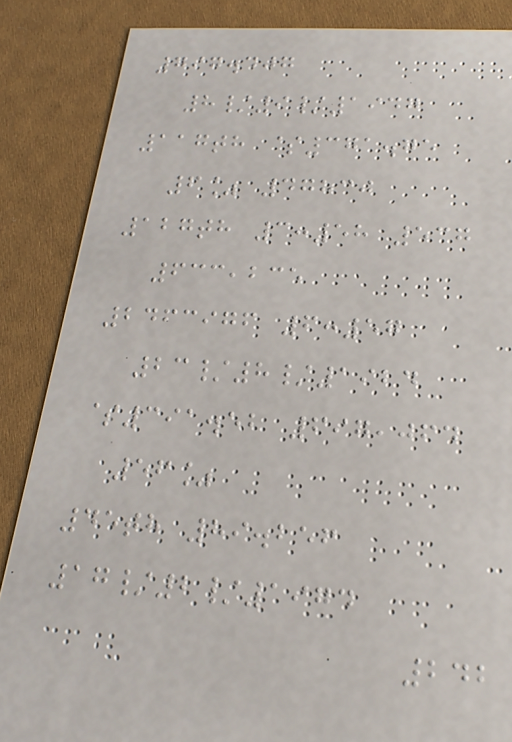797.407
8/9/1947
117th $371.75
6% 47830
127th 3:58 537
633,235
2463976 6:57
23/8/1924
$391.52 697,064
56%
45th 89.256
17/2/1974
242
